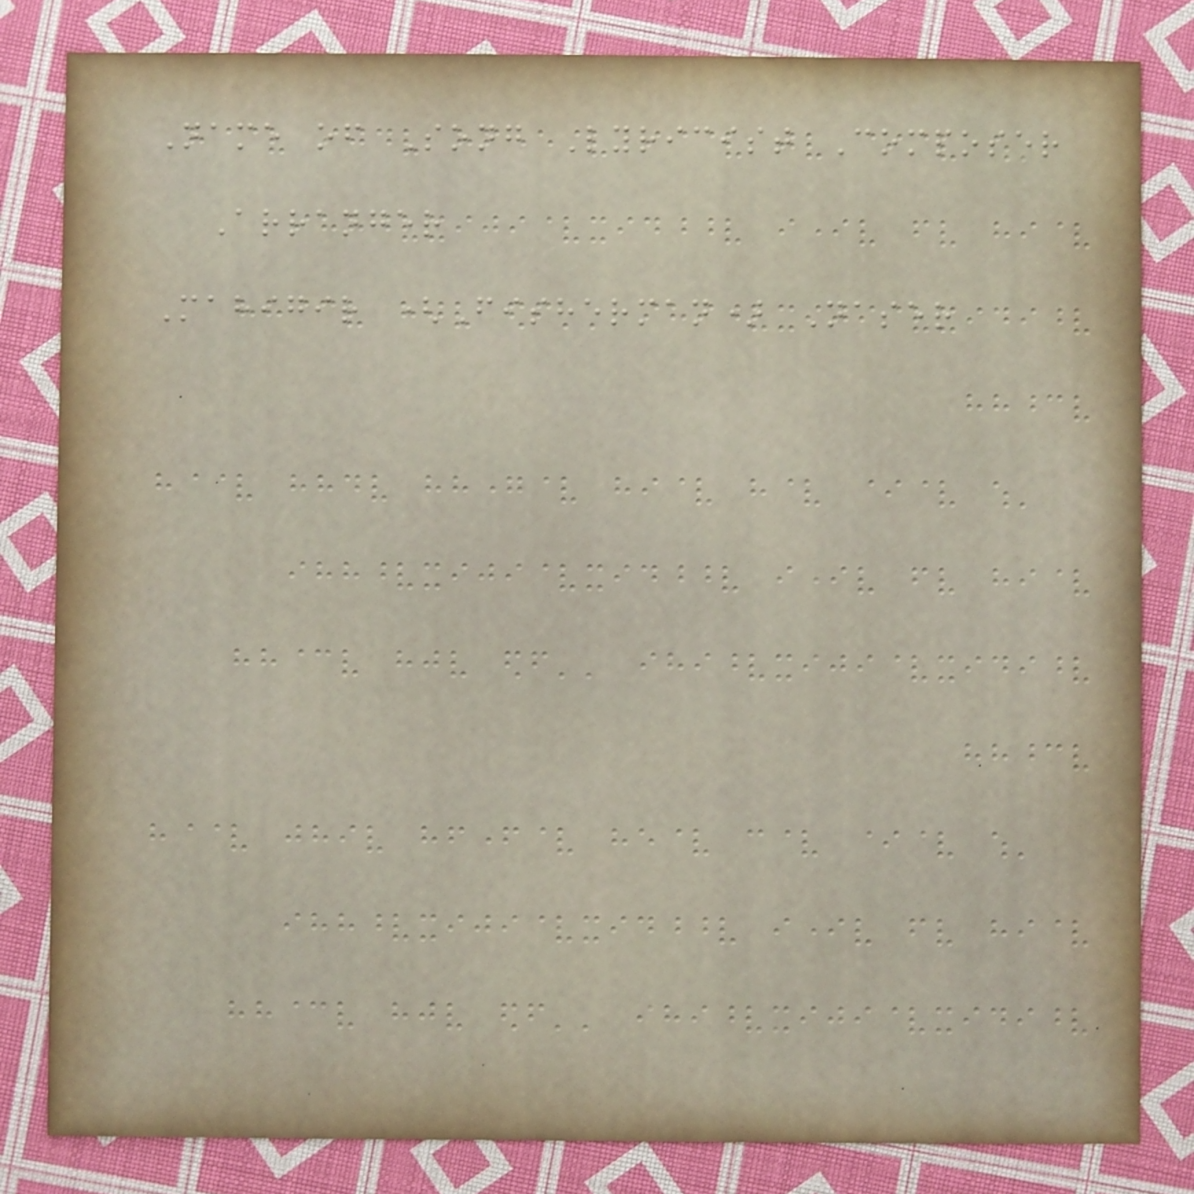Name of Song Lyricist Composer
Arranger
Mahigir (Fisherman) Naser
